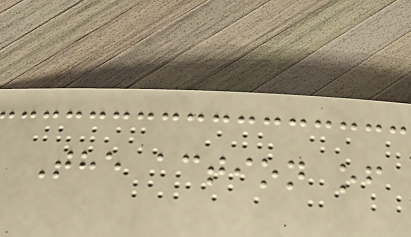The action of
